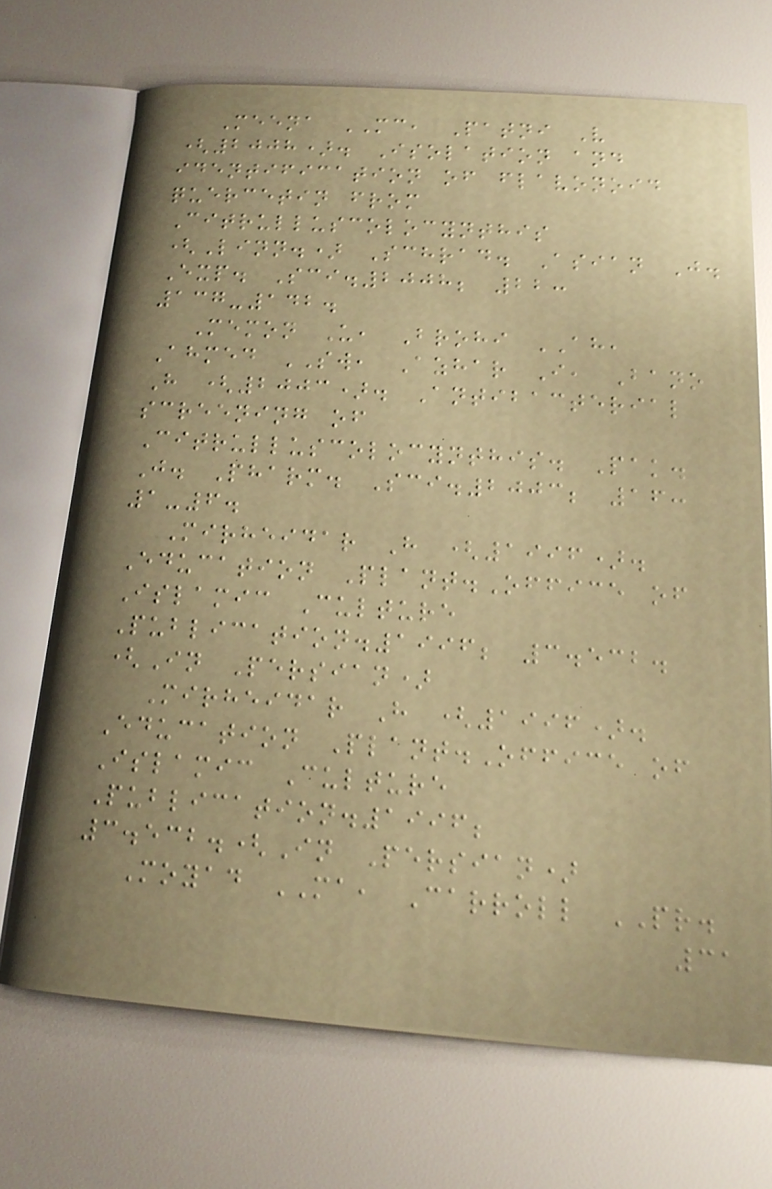Meena MC, Patni V
(2008). Isolation and
identification of flavonoid
quercetin from
Citrulluscolocynthis
(Linn.) Schrad. Asian J.
Exp. Sci.2008; 22:
137-142.
Memon U, Brohi AH,
Ahmed SW, Azhar I, Bano
H (2003). Antibacterial
screening of
Citrulluscolocynthis. Pak.
J. Pharm. Sci.2003; 16:
1-6.
Mirheidar H (1996).
Education Plant.Office of
Islamic Culture
Publication.1996; 3.532.
(In Persian)
Mirheidar H (1996).
Education Plant.Office of
Islamic Culture
Publication.1996;
3.532.(In Persian)
Moyad MA, Carroll PR.
31
